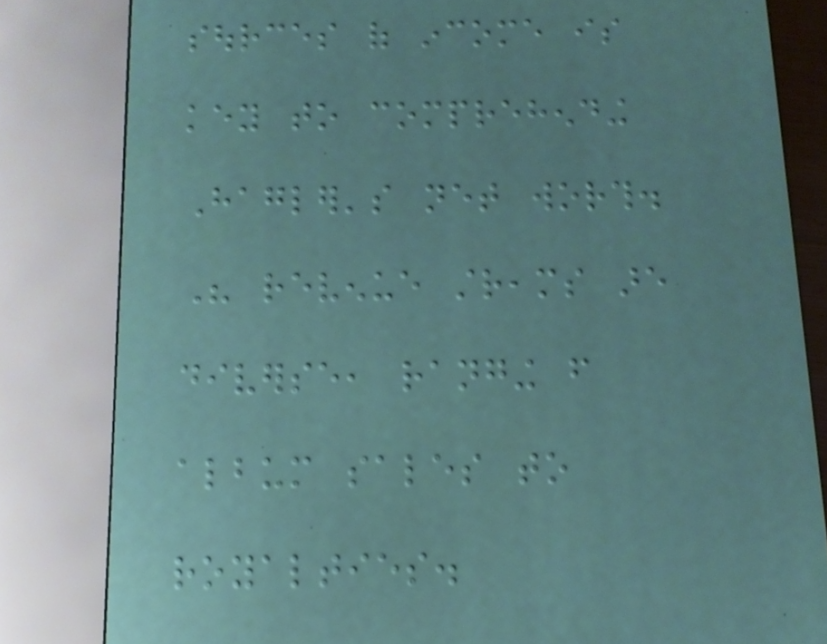sources of income is
key to comprehending
Hagler's net worth.
His revenue streams are
diverse, ranging from
album sales to
royalties.
